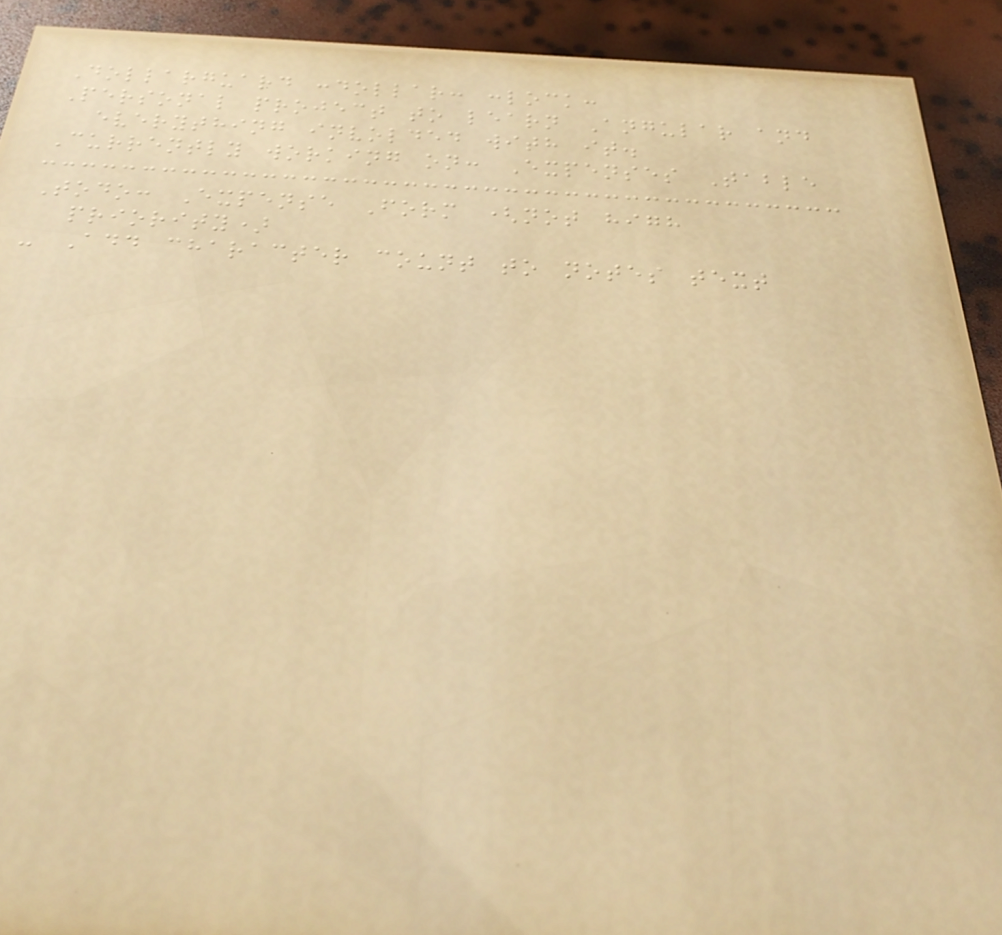Dollarguard :dollar: :lock:
Personal project to learn Angular and
everything involded with it.
Currently working on: Expenses Table
Todo: Expense Form (not high
priority)
- Add character count to notes text
